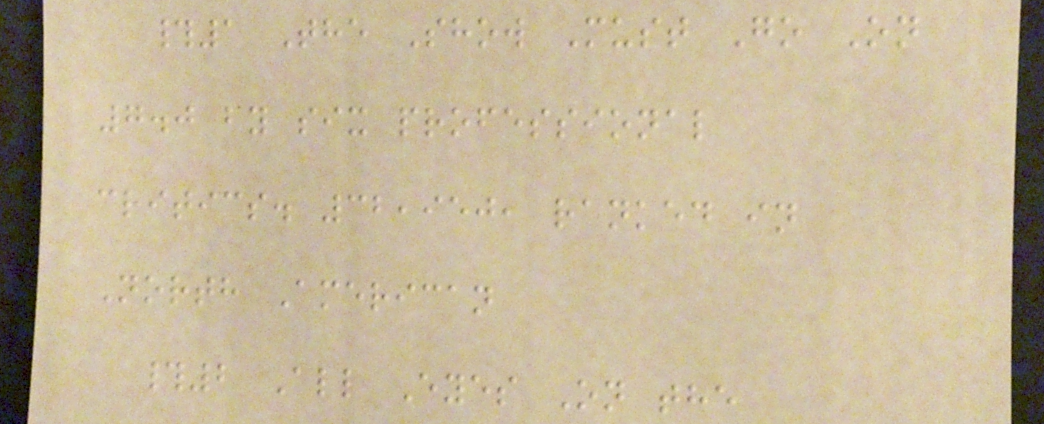#1 The Show Must Go On
7.0 by six professional
critics. 32,950, ranked in
North American
#2 All Eyes On the
